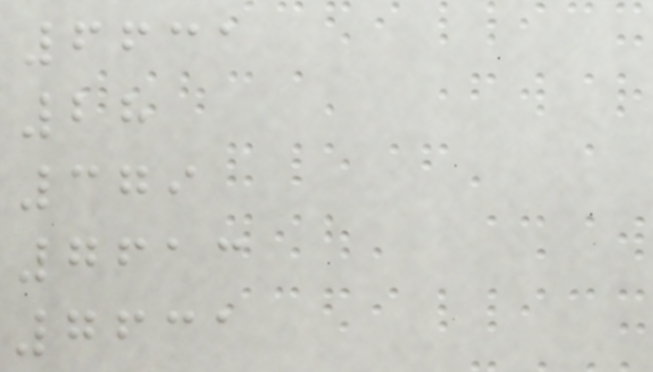6631
28
379
7613
7631
